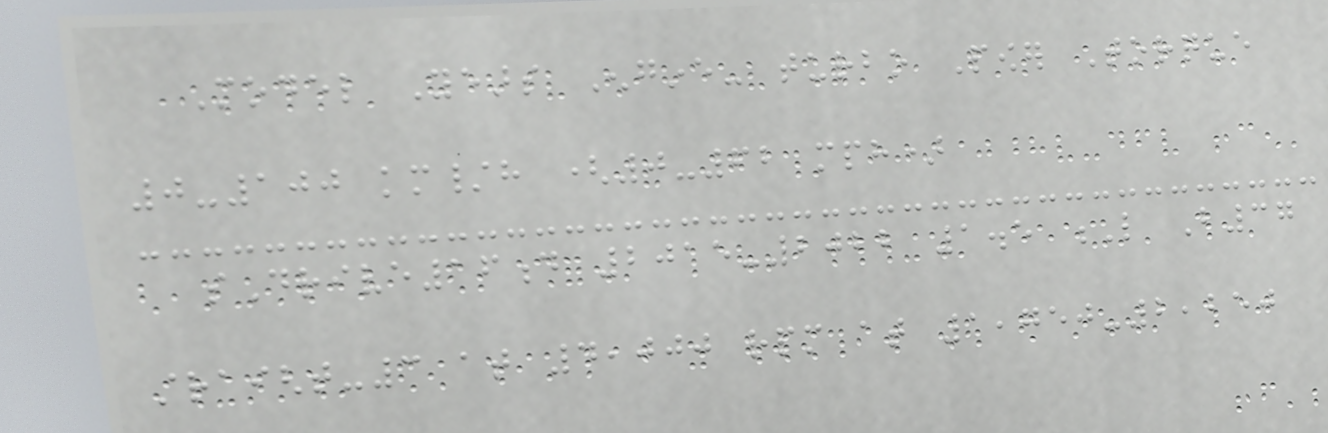Model Years Engine- turbo Power Torque
0-100 km/h (0-62 mph)
sDrive16d 2015-2022 1.5 L B37
straight-3 at 4,000 rpm at 1,750-2,250
